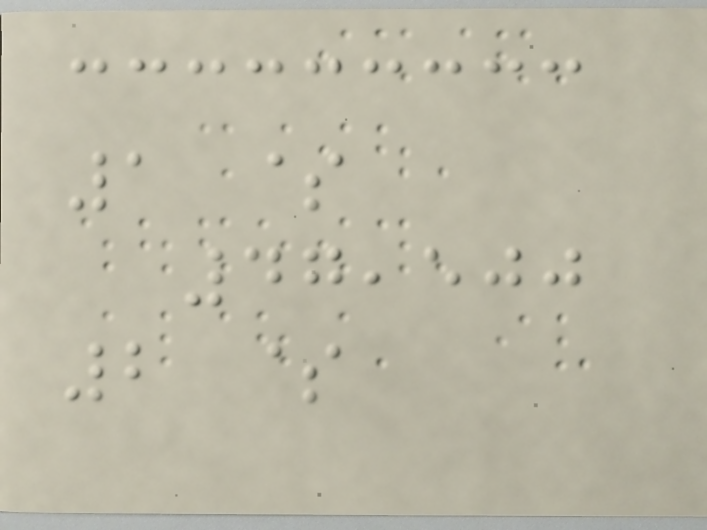1 $
47,500
2 $
